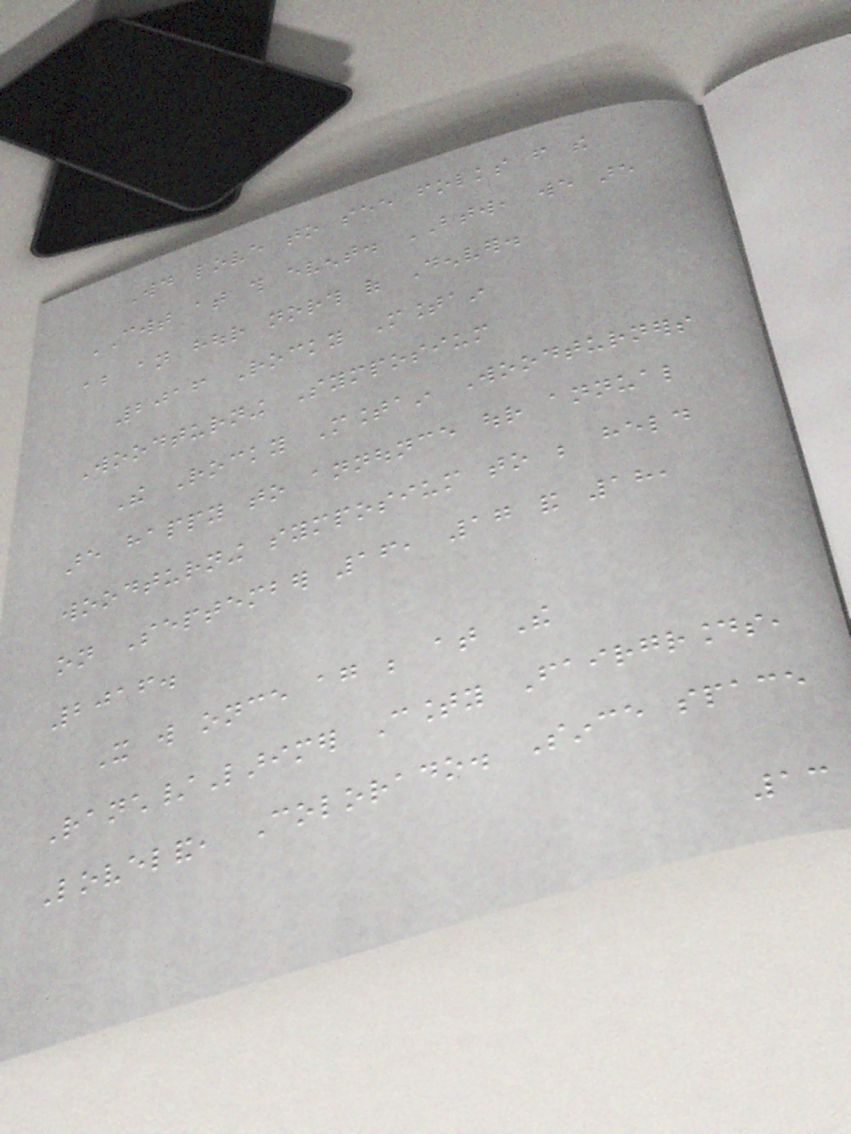Would love to see folks from the
CWT at this event. BTW, we are
about an hour north of Denver.
2016 Rocky Mountain
Woodturning Symposium
The Rocky Mountain Woodturners
are happy to announce our annual
woodturning symposium to be held
on September 16, 17 and 18,
2016.
It will once again be at The
Ranch/Larimer County Fairgrounds,
Loveland, Colorado. Since space
13
